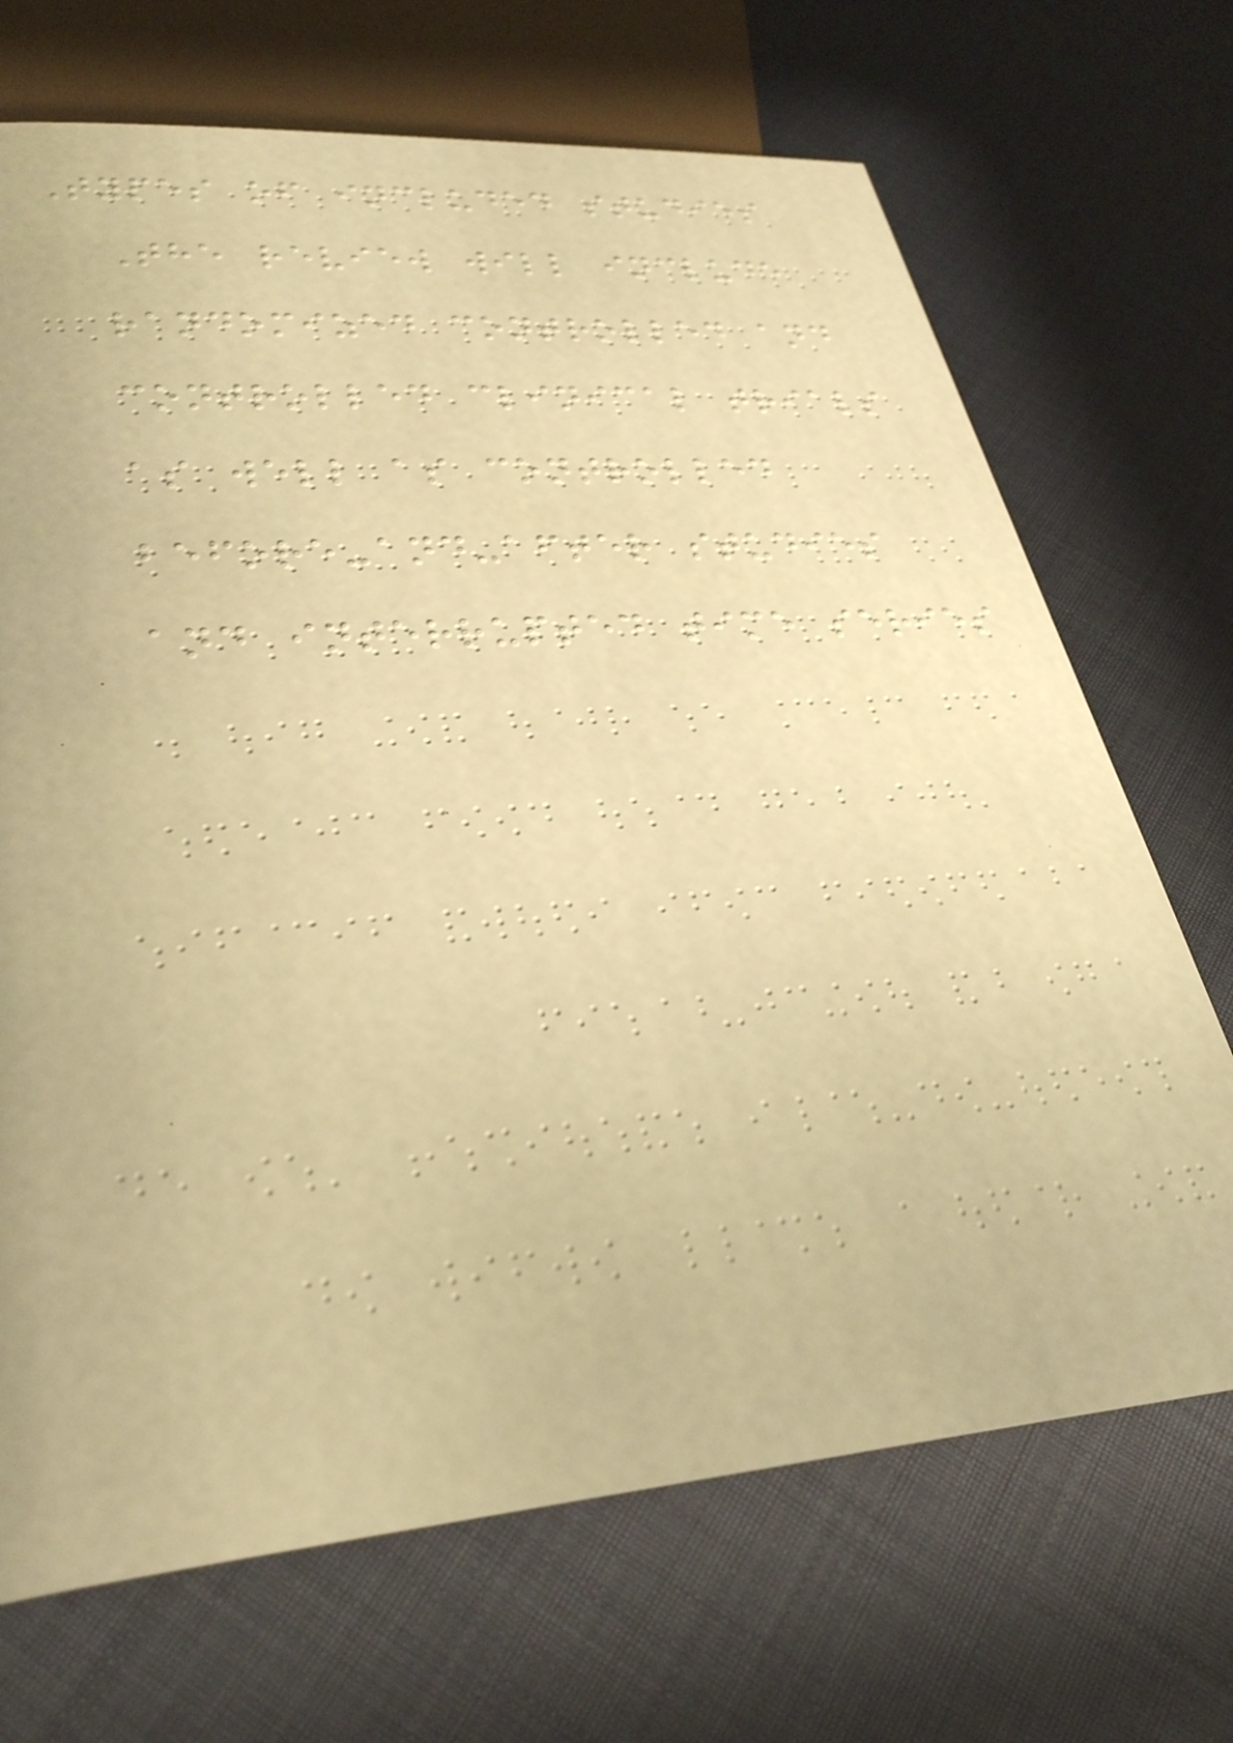Types of included studies
The review will include
randomized controlled and
controlled clinical trials
as well as controlled
before-and-after studies
and interrupted time series
